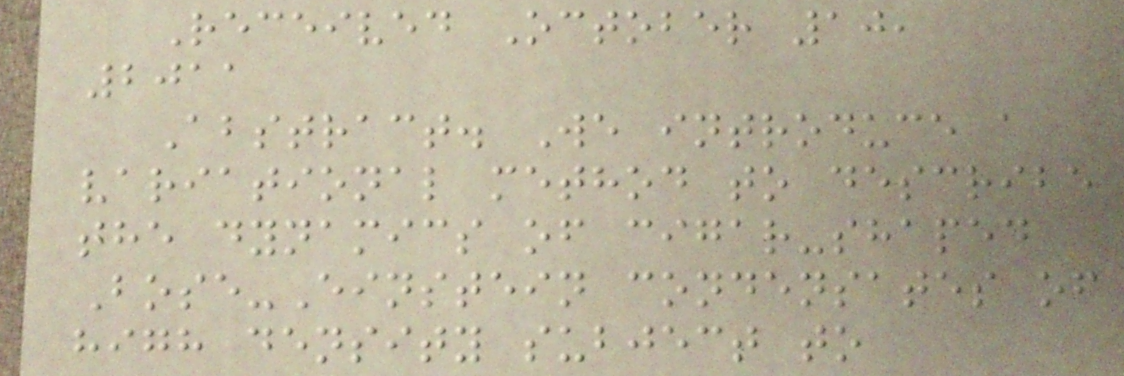Received October 10,
2011
Abstract. We introduce a
variational method to describe
the dynamics of cigar-shaped
Bose-Einstein condensates of
high density subject to
